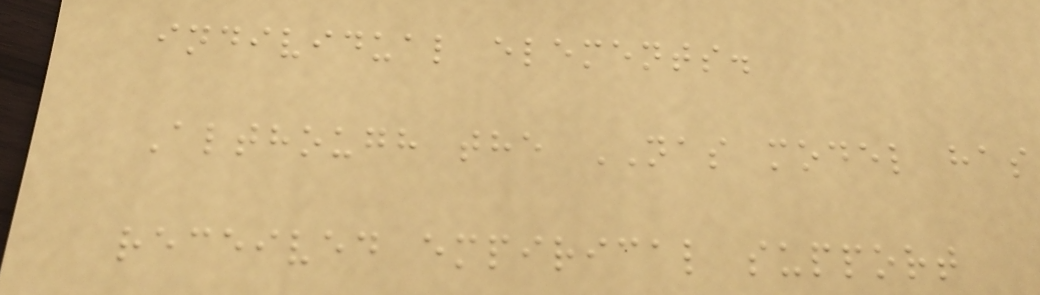individual elements.
Although the NAS model has
received empirical support
